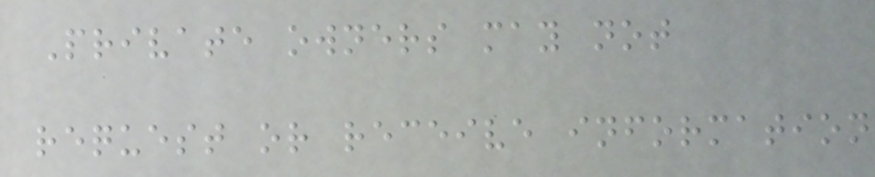Private owners may not
request or receive information
